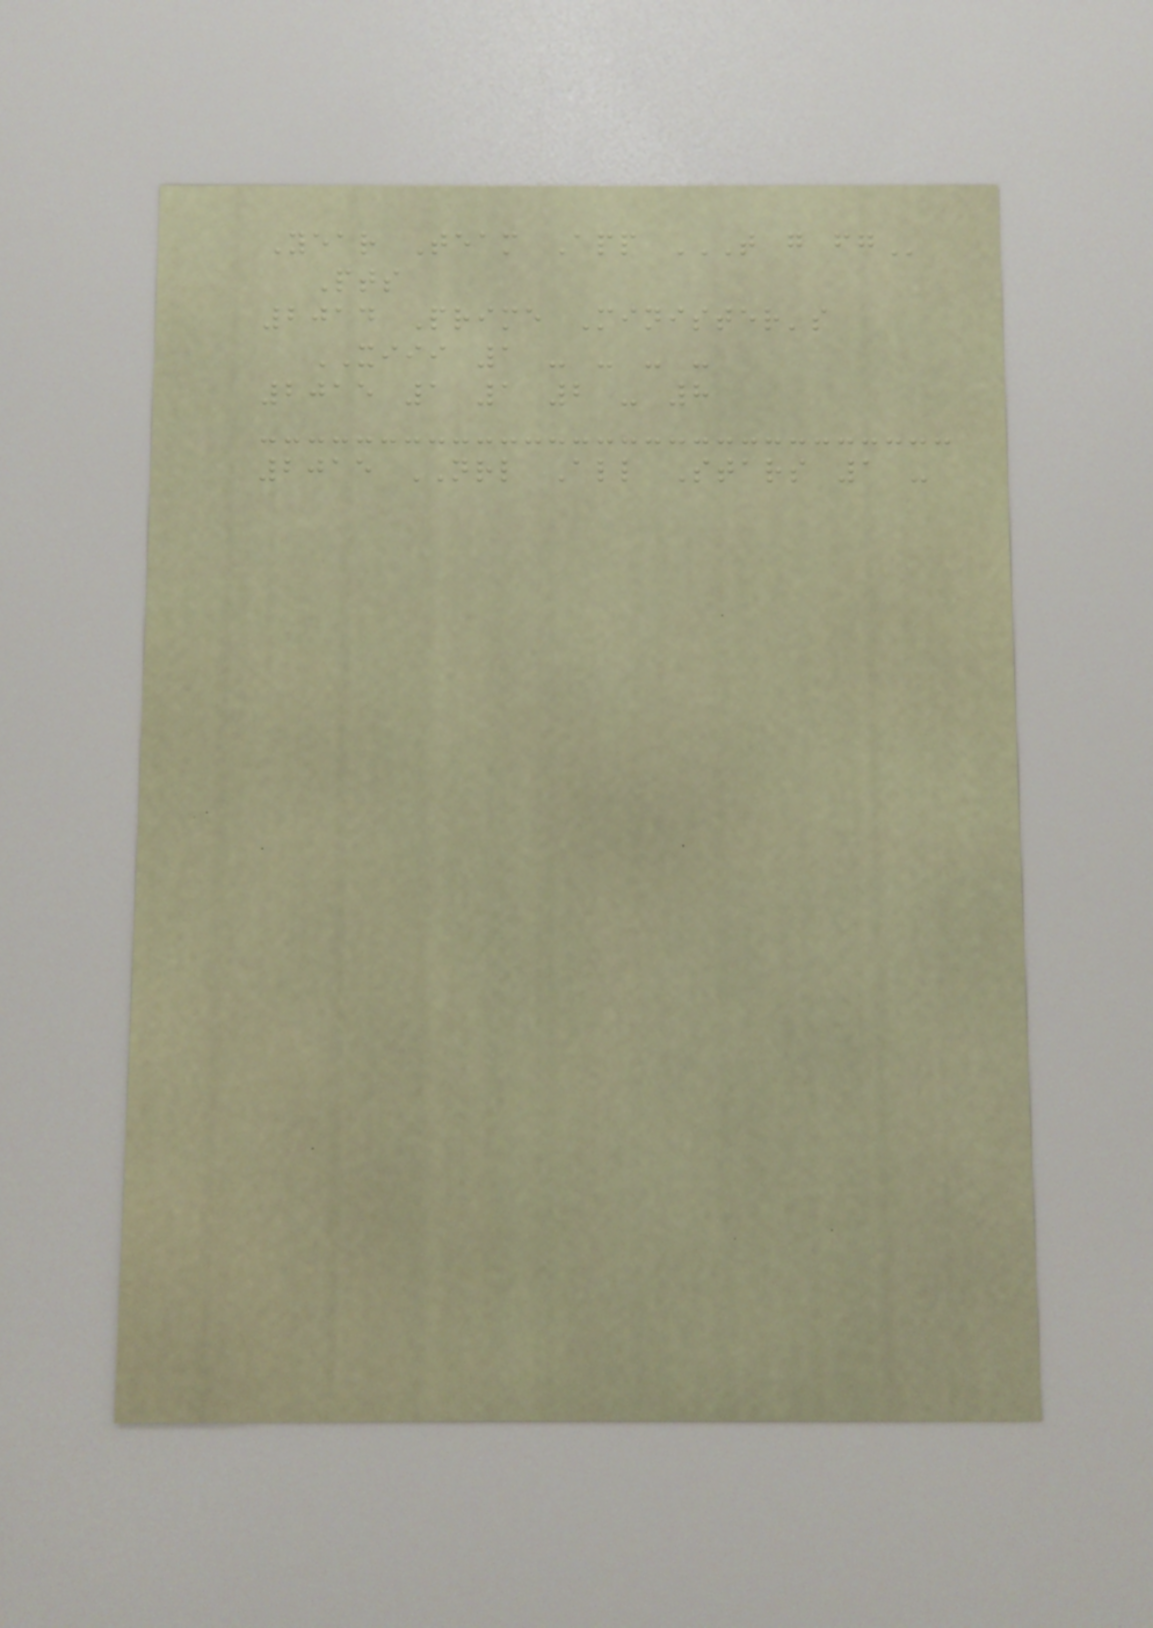Year Team App T G FG
Pts
2014 Prime Minister's
XIII 1 - - - -
2015 1 1 2 - 8
2015 NRL All Stars 1 -
